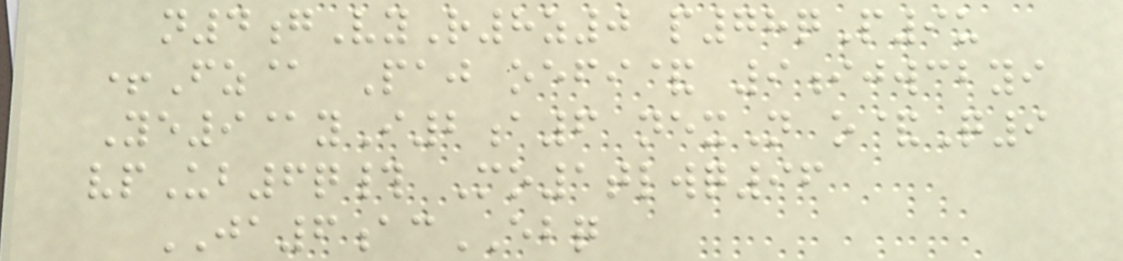n4gVyR8z0 p78qP9u
+Fz@ Paj oefi& 9ijwcbyi
Ye9@yI2a6 nexN o&Q9
vpUb6q# Mo1tlwq96
JA6acEBQ
